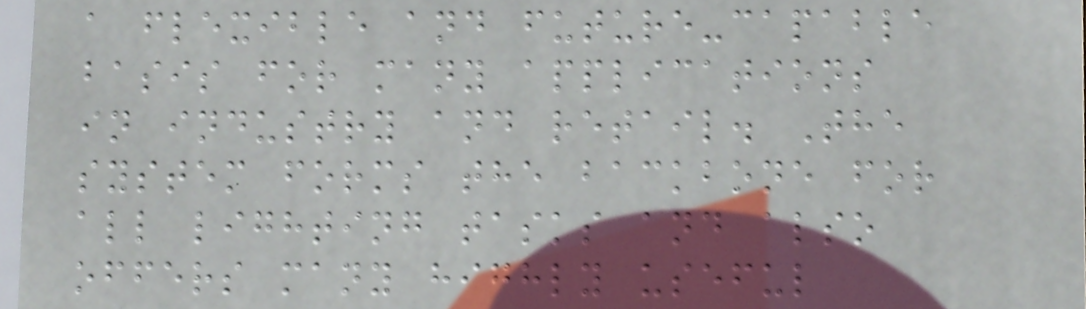a flexible and future-capable
basis for many applications
in industry and retail. The
system forms the backbone for
all lighting tasks and also
offers many highly useful
